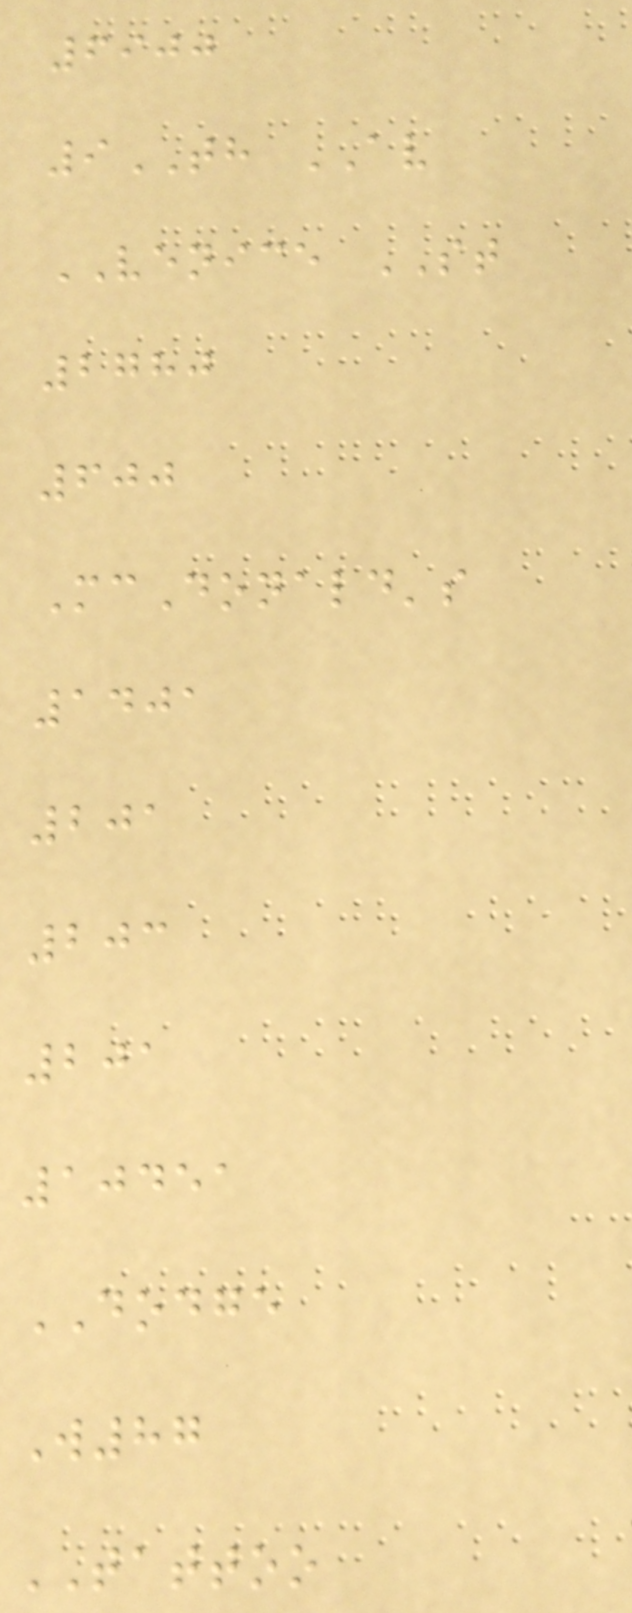6900
9TH AV
VENICE ST
2780
600
McDonald's
1401
201
203
201
10451
DODGE
W87
TATTOO
